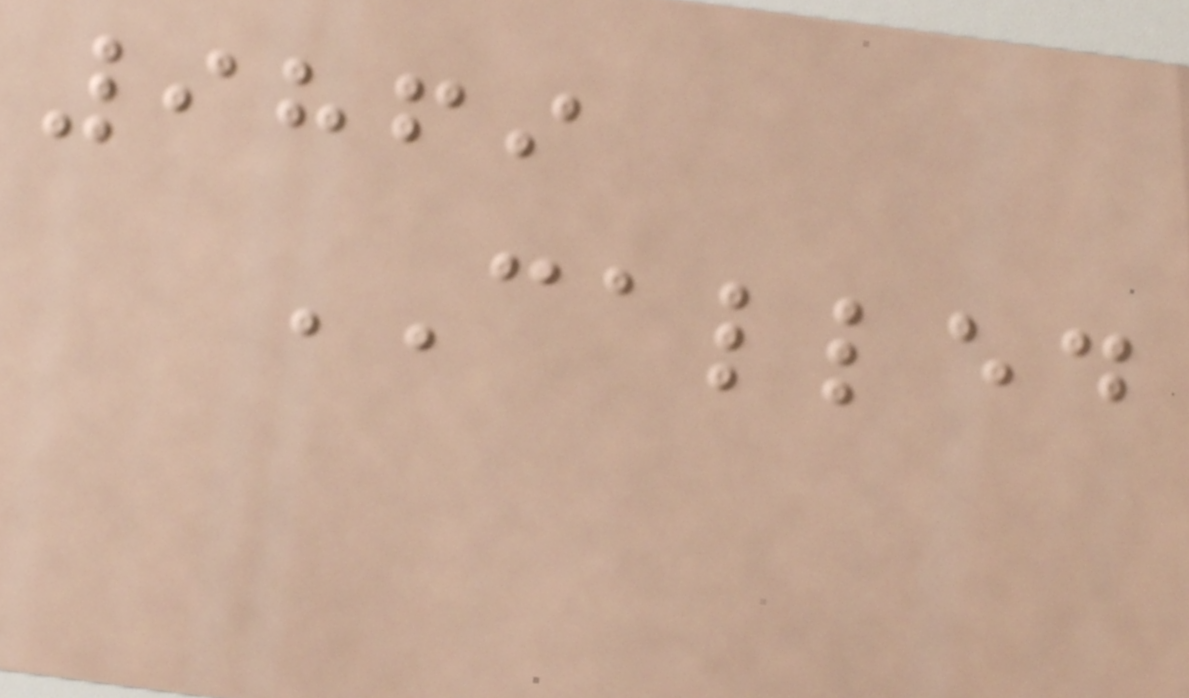9869
CALLED
